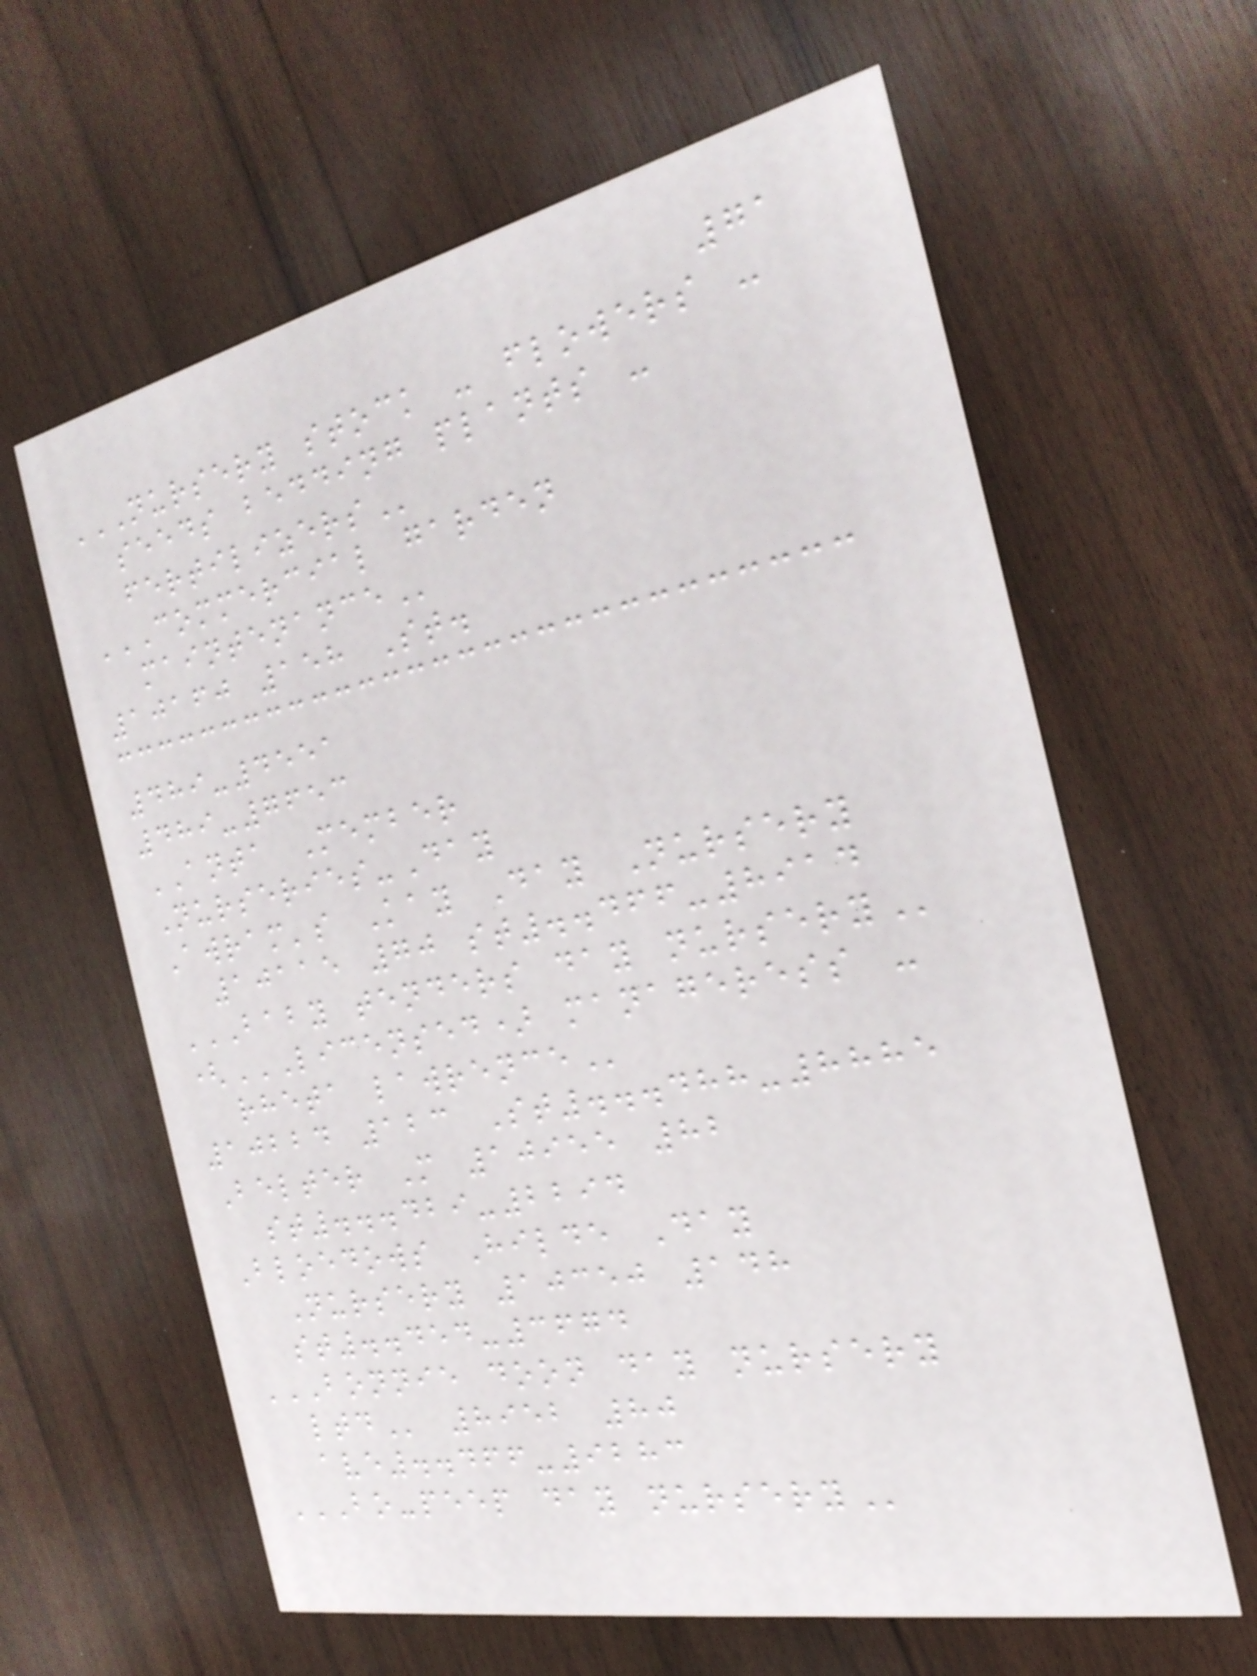71
NURSERY STOCK - FLOWERS -
SEEDS BEDDING PLANTS -
FERTILIZERS
COMMERCIAL GARDEN
MAINTENANCE
10160 158 St.
489-4551
489-7653
ANTA Member
Nurseries-Day
Awram's Kay Day Nursery
10115 70 st..466-8914
BABY TENDERS DAY NURSERY
(LICENSED) MANAGERESS -
RHETA LAWRENCE
10224 123 St...488-8885
Belter M 10955 82
st...429-2294
Bloedows Hilde Day
Nursery 10350 148
st..454-3674
BONNIE DOON DAY NURSERY
LTD 8952 80
ave..466-9283
BO-PEEP DAY NURSERY
